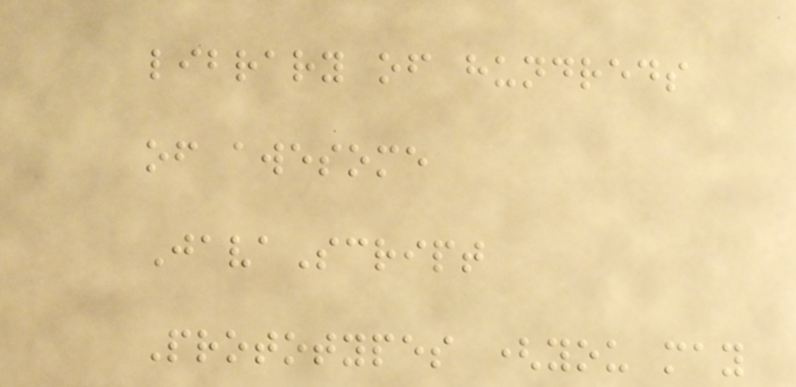library of hundreds
of awesome
JavaScript
Prototypes (you may
